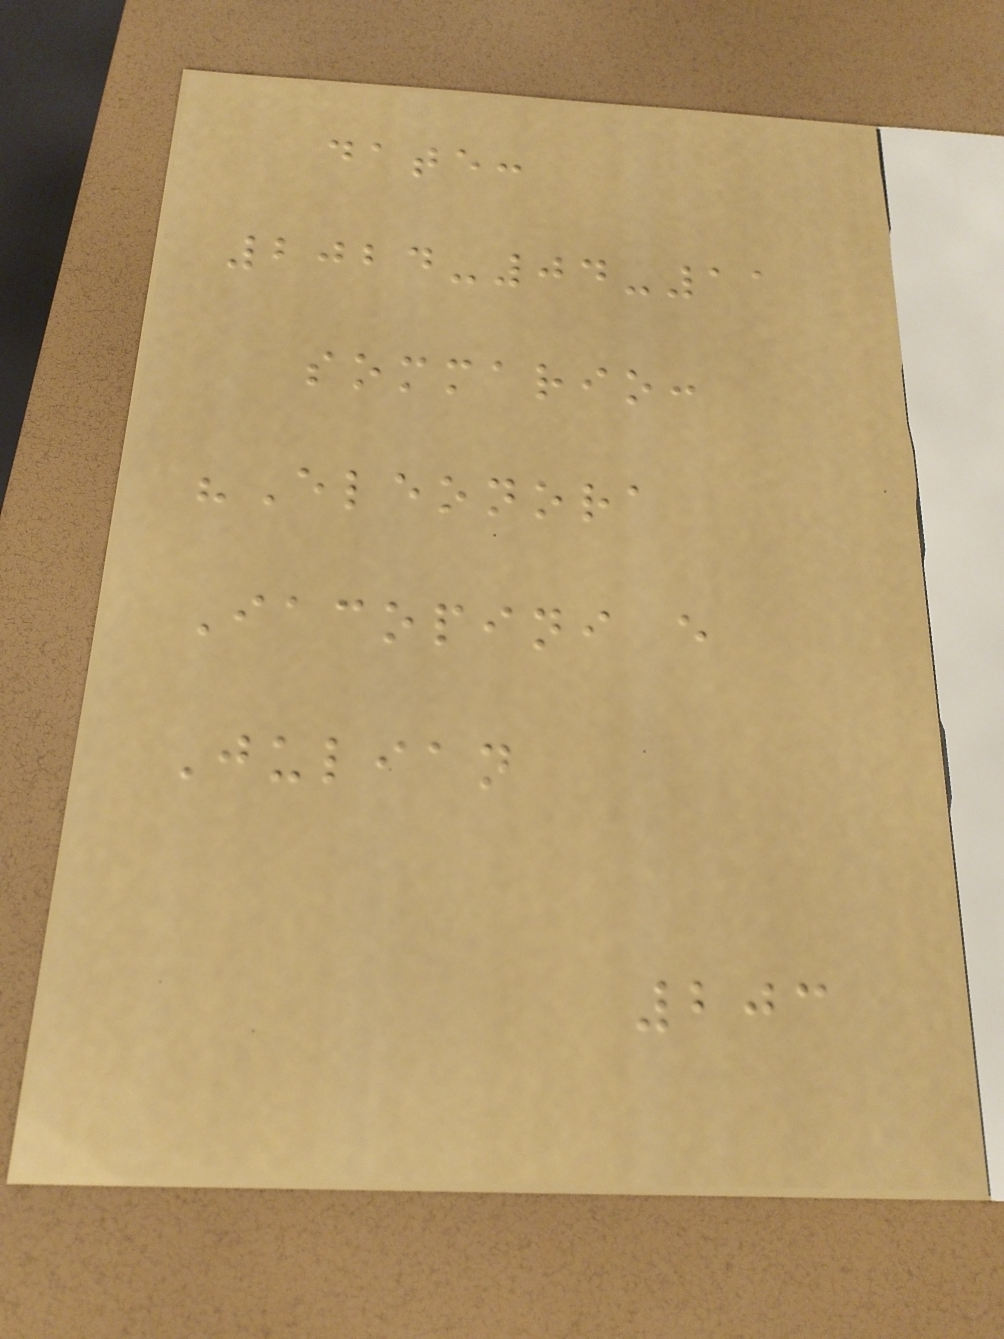date:
2024-04-11
sommario:
"Eleonora
Iacopini e
Julian
203
